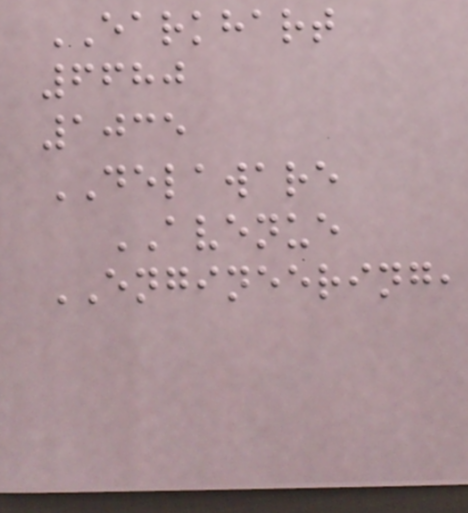EARKHART
6680
1035
DELAWARE
AVENUE
ENGINEERING,
